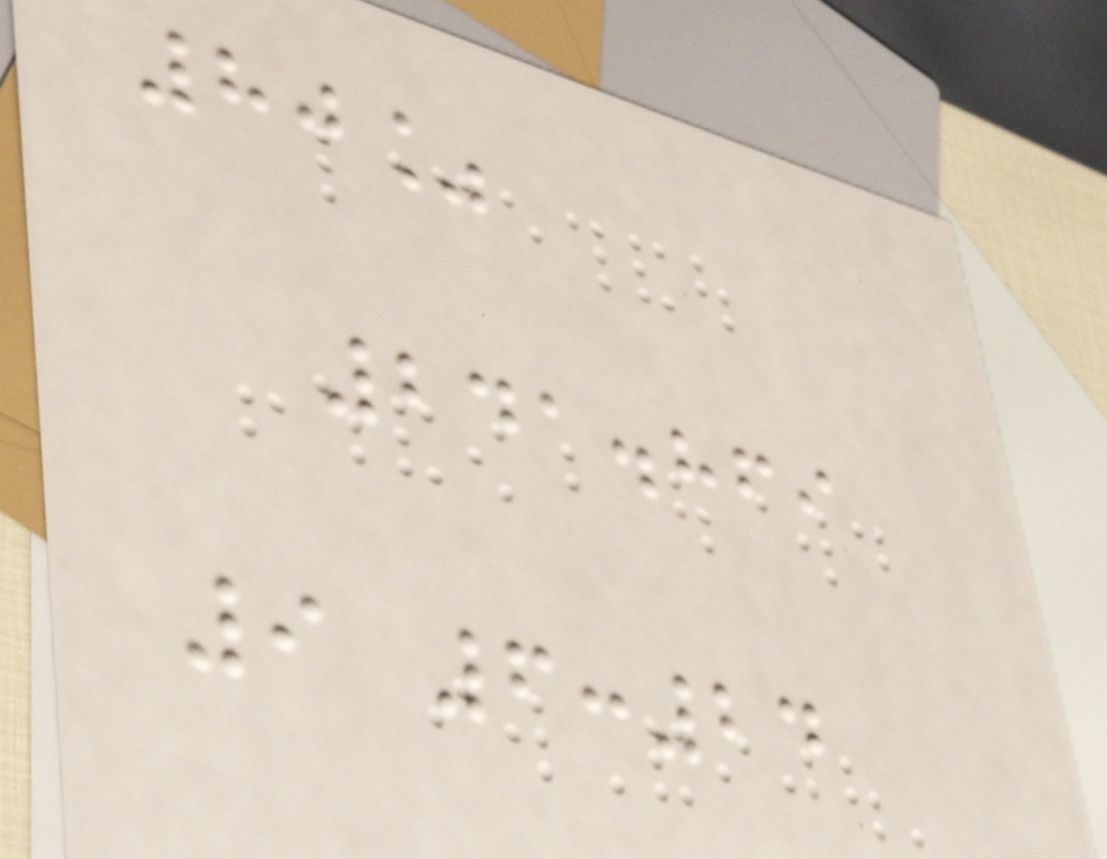80%
241.869
9 6:24
